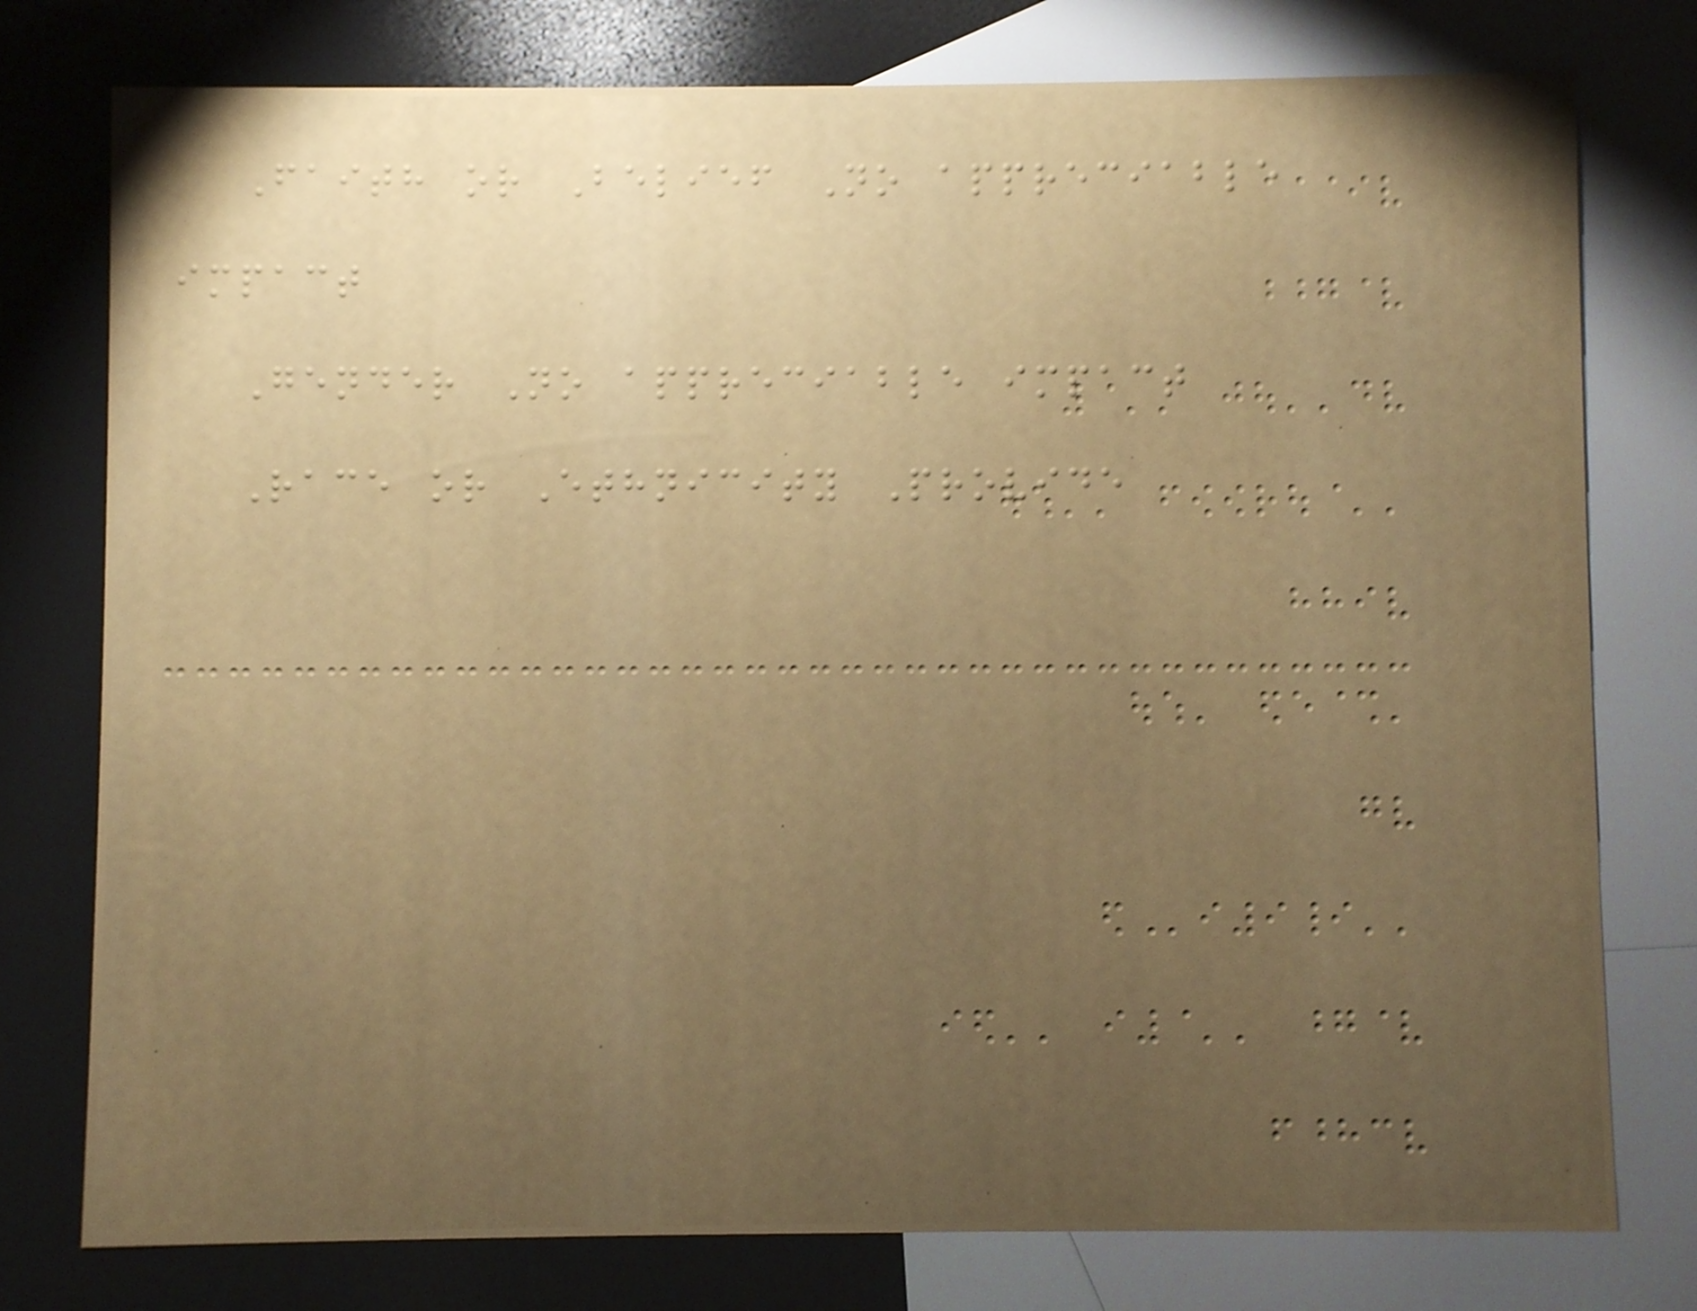Faith or Belief No appreciable
impact
Gender No appreciable impact
Race or Ethnicity Provide
